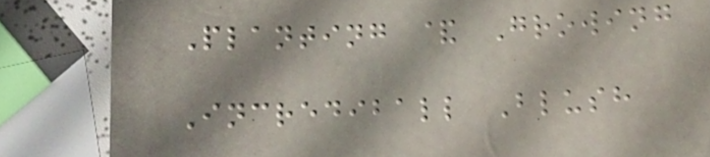Planting & Growing
Incrediball Blush
